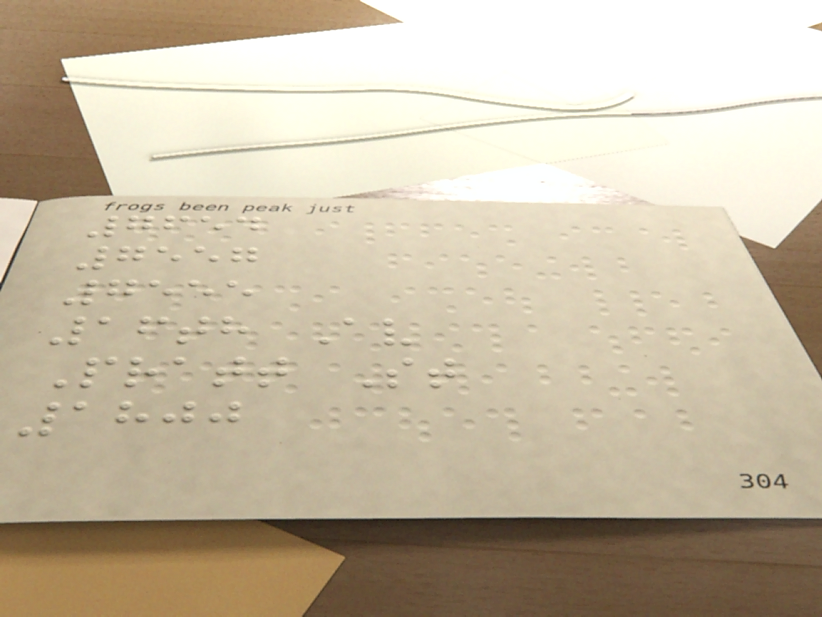7654
7557
7555
16th Av
Pratt St
1800
